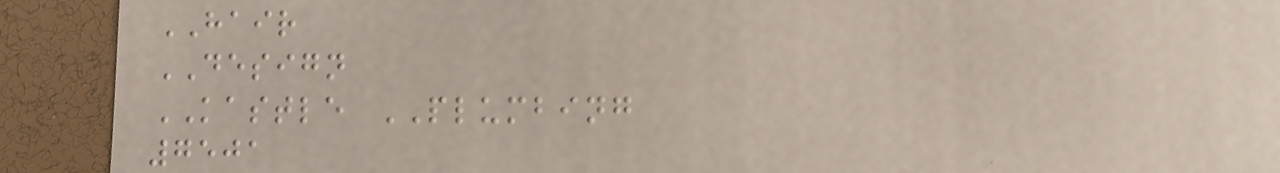HAIR
DESIGN
KASTLE PLUMBING
7501
